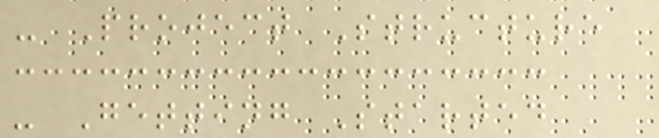- Project Structure
- Getting Started
